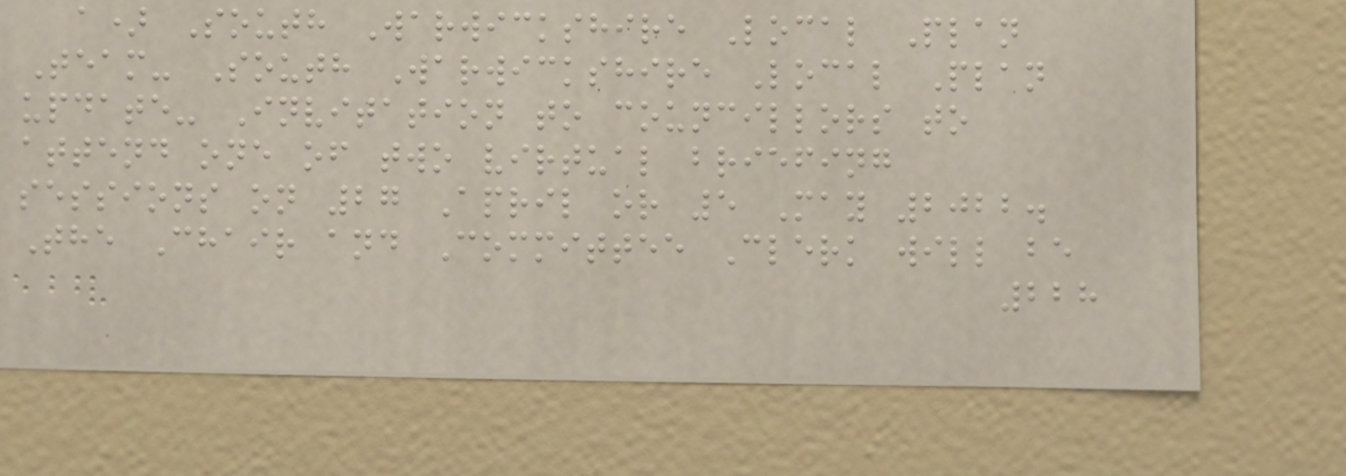a) South Warwickshire Local Plan
Team- South Warwickshire Local Plan
update- Invitation to councillors to
attend one of two virtual briefing
sessions on 27 April or 5 May 2022.
The Chair and Committee Clerk will be
228
